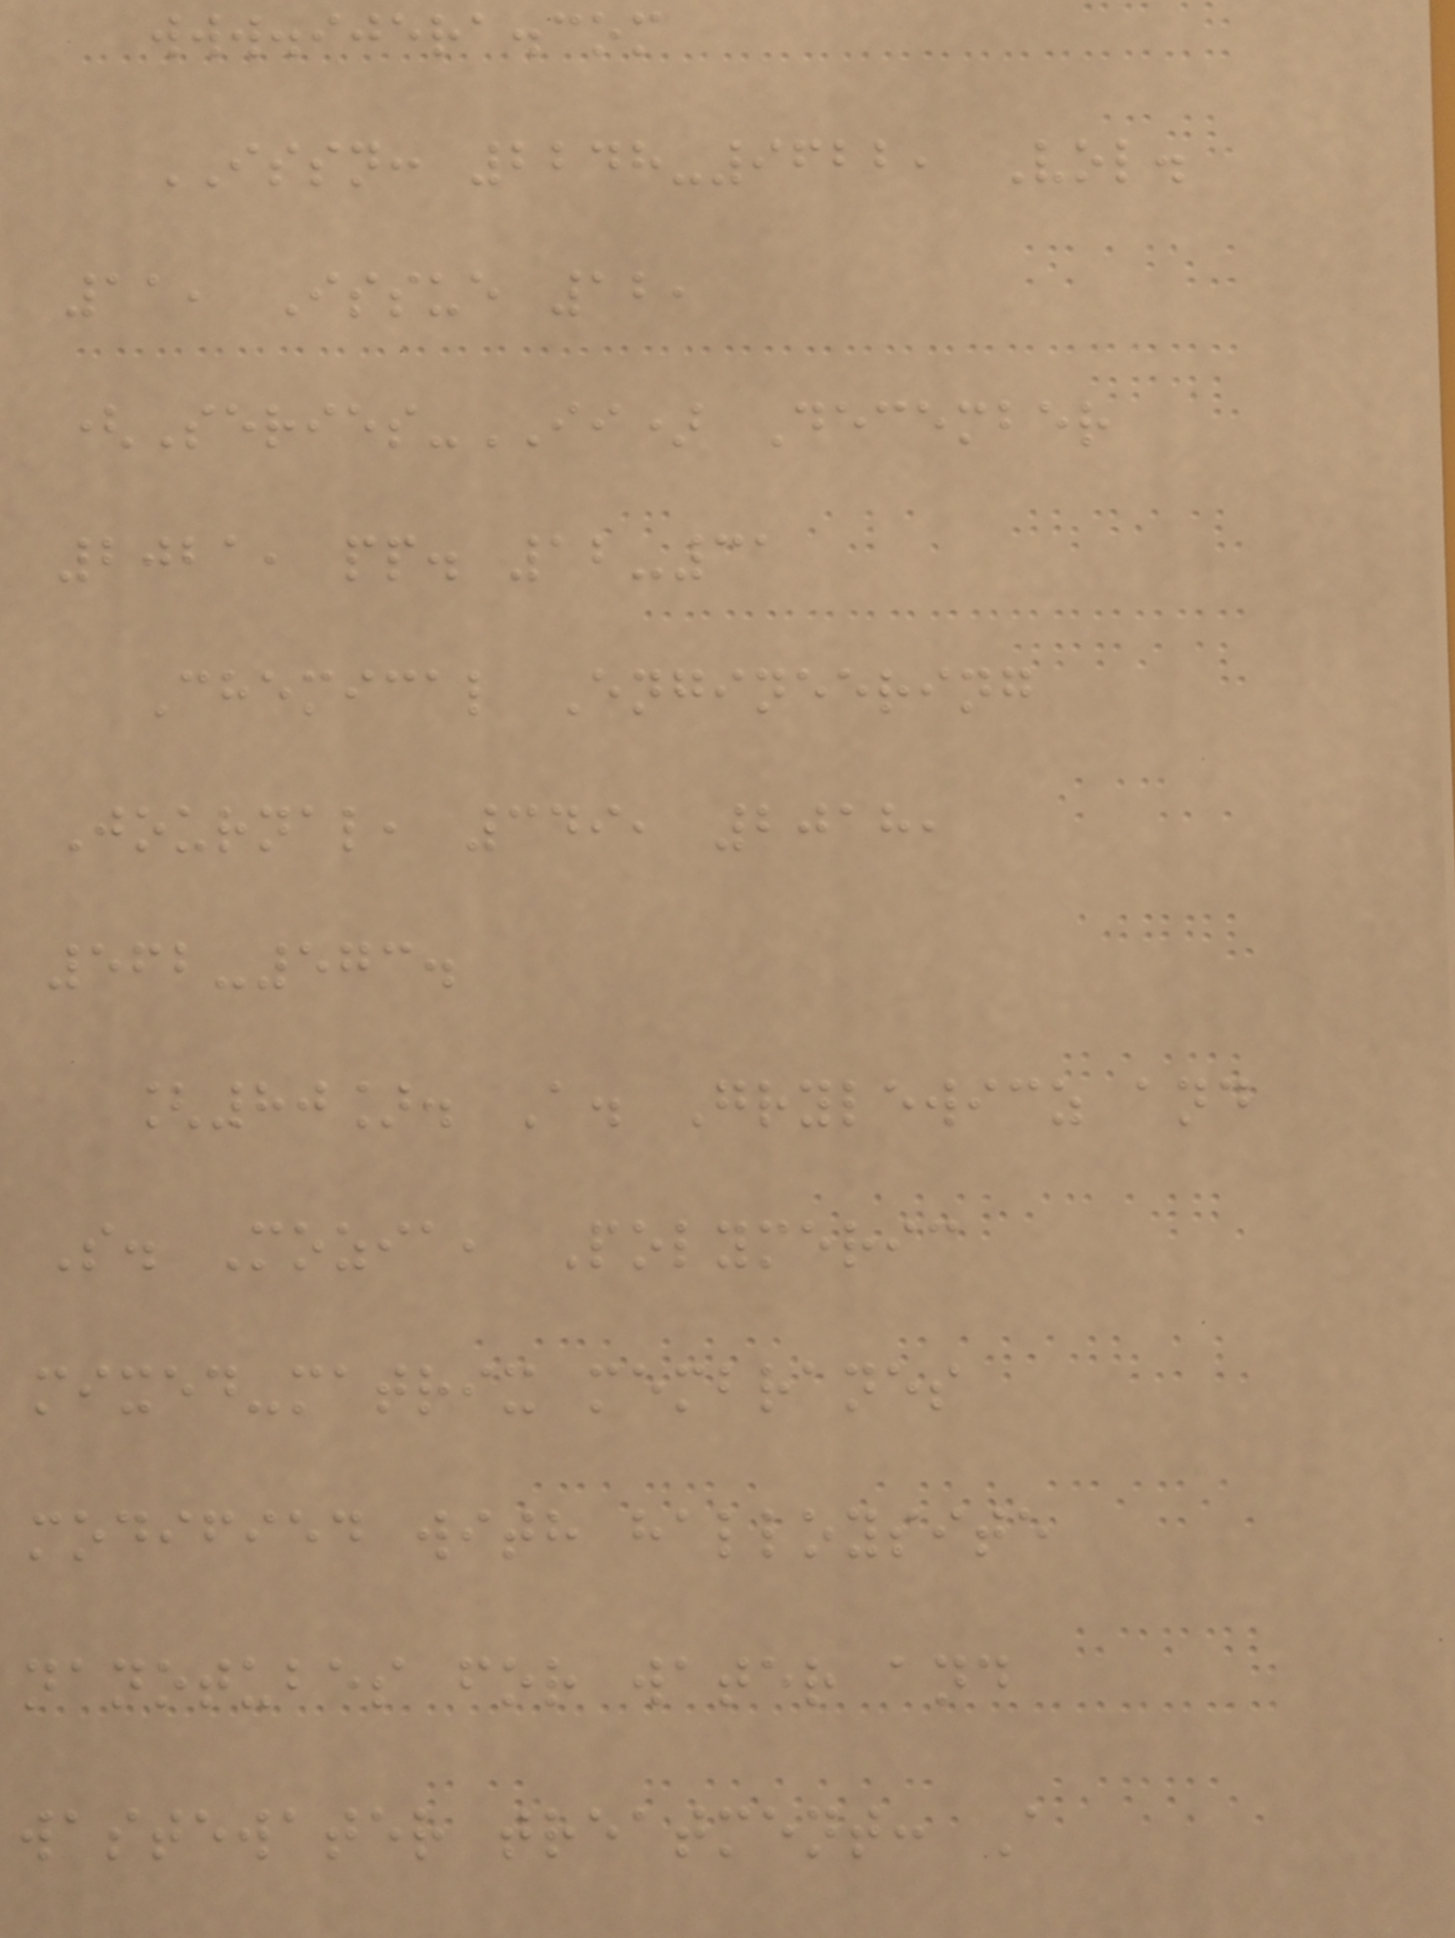www.ijera.com
ISSN: 2248-9622, Vol.
11, Issue 12,
(Series-II) December
2021, pp. 12-31
Chemical Engineering
Journal, 349, 2018,
562-573.
[80]. A. Grylewicz and
S. Mozia, Polymeric
mixed-matrix membranes
modified with halloysite
nanotubes for water and
wastewater treatment: A
